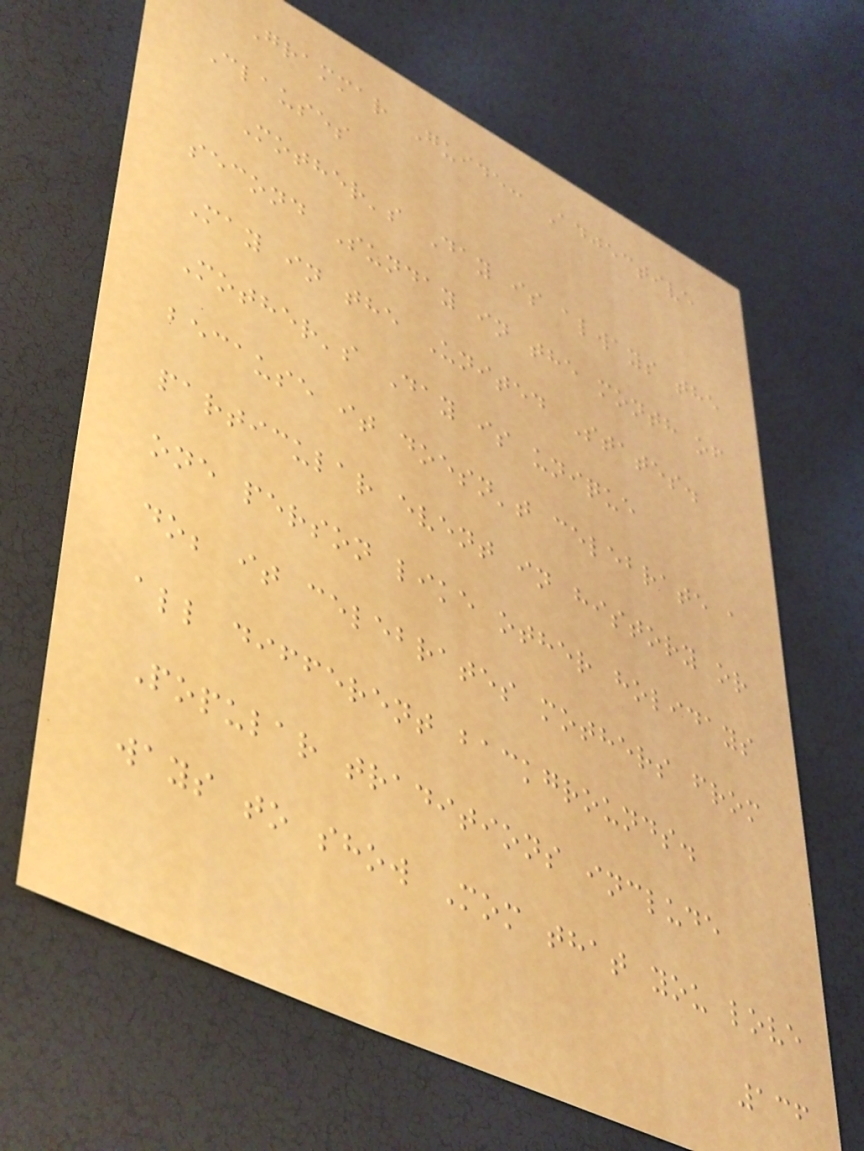Grammar Guide: Adjective
Clauses
Mother's Day is always the
second Sunday in the month of
May in the United States.
Mother's Day is unique
because it doesn't celebrate a
particular event in history or
one person like other holidays
do; it celebrates mothers from
all different backgrounds.
Popular traditions include
ways to show Mom that you love
136
